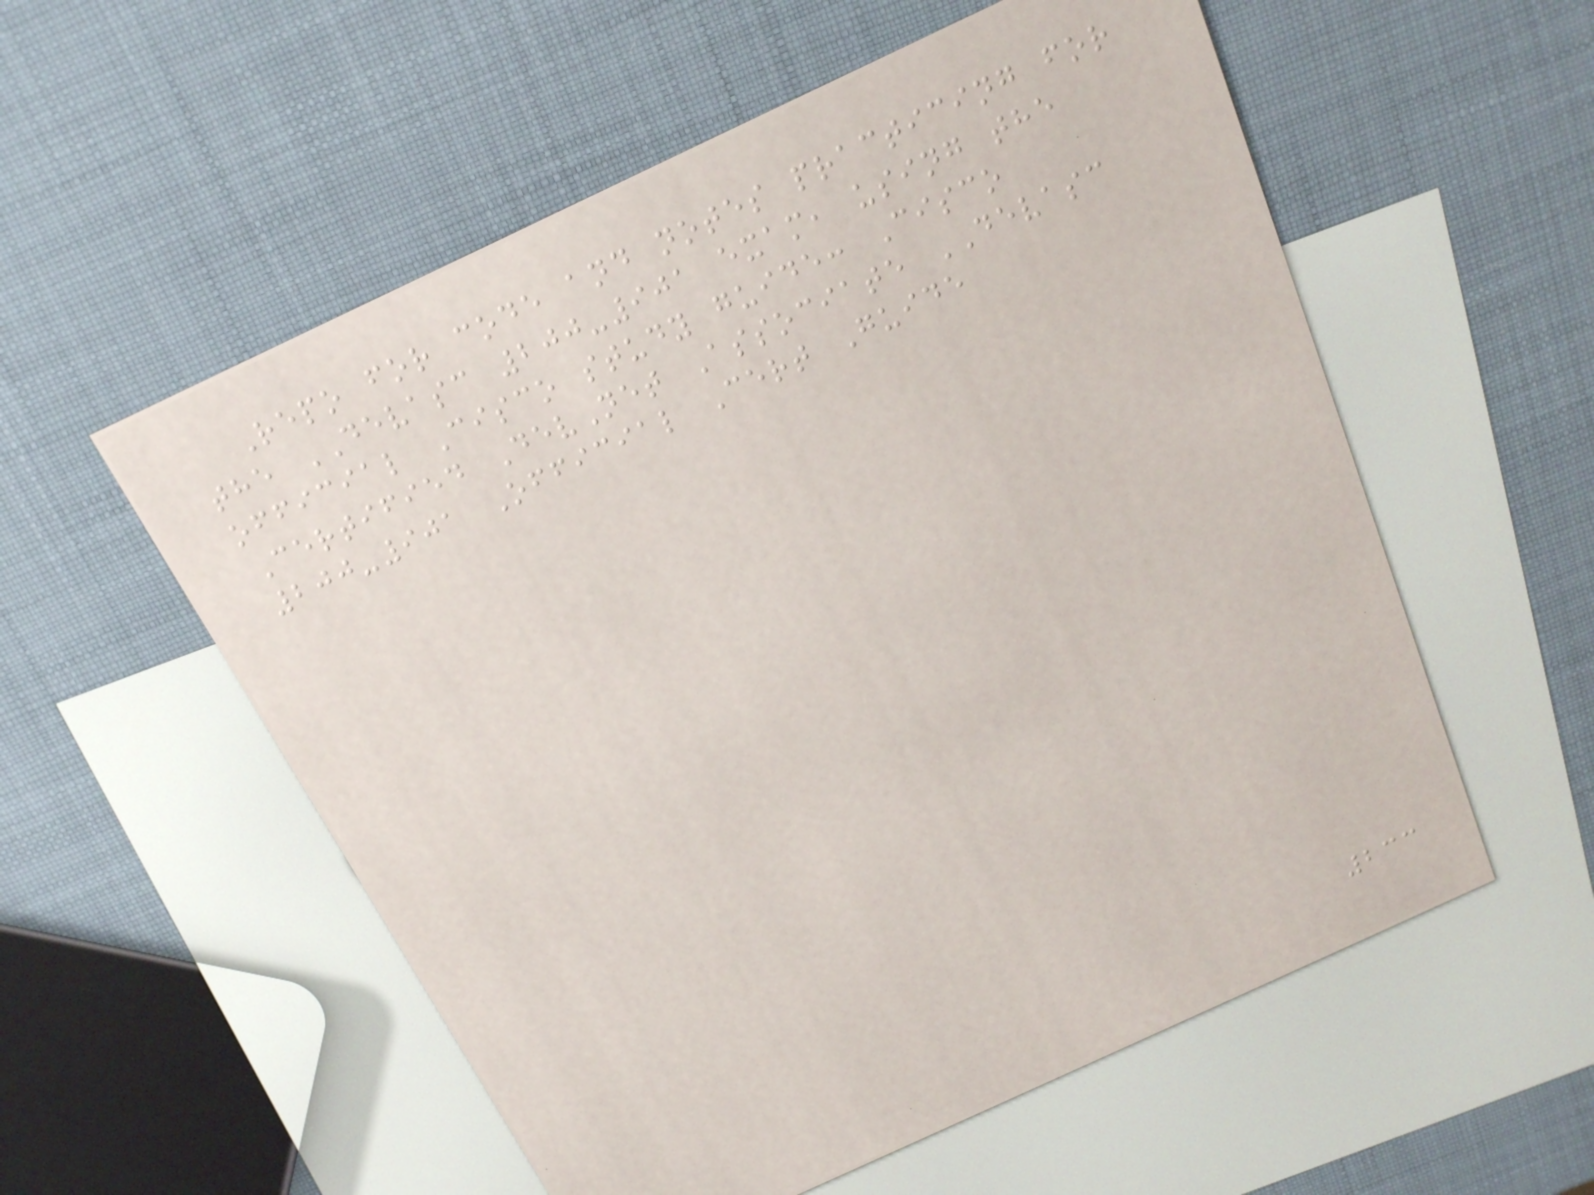Repo for code and notes practicing for
the DEVASC 200-901 exam, using the
official Cisco study guide: Cisco
Certified DevNet Associate DEVASC
200-901 Official Cert Guide
233
